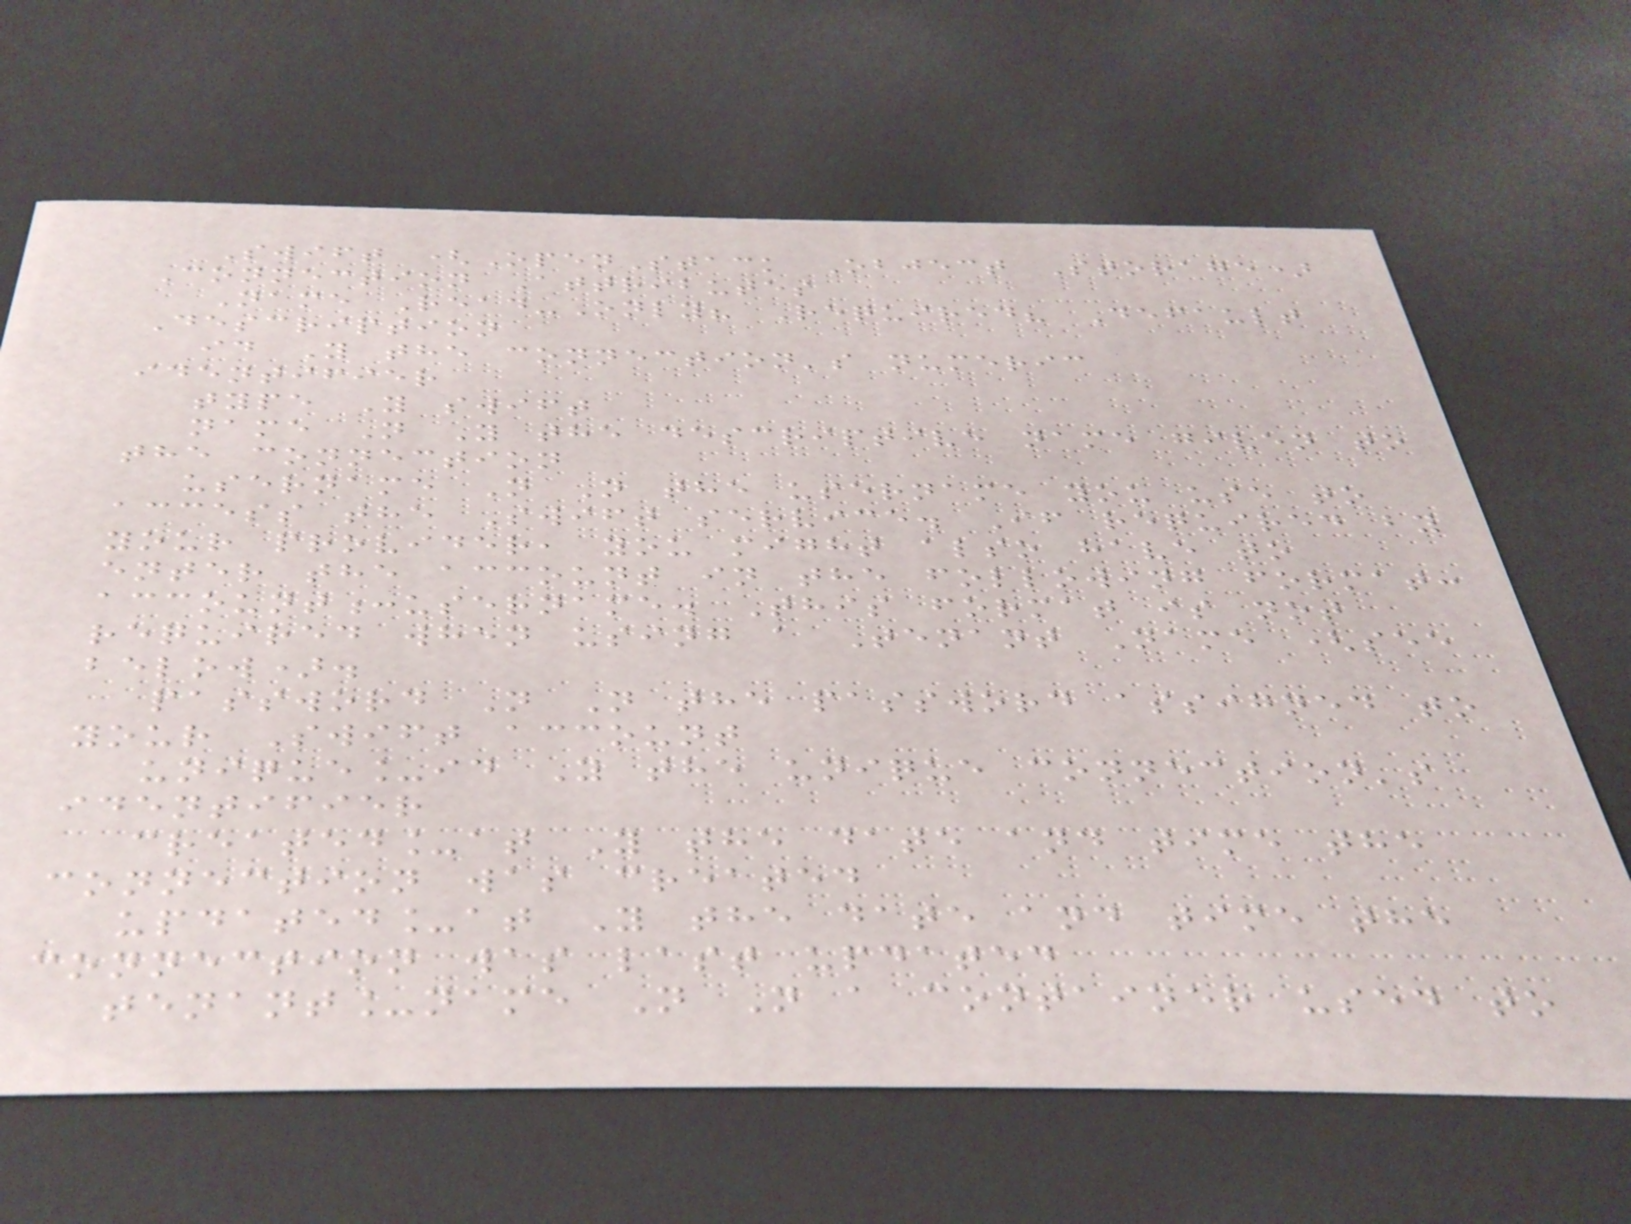Swift (OpenStack Object Storage)
Connection Attributes
Name Read-Only? Required? Default
Description
id Y the connection's numeric
identifier
type Y swift
name N Y the descriptive name given to
the connection
username N N the username you use to
access the Swift service. If required by
your provider, you might also have to
enter the account in the following format:
account:username. This format is not
required when using a Tenant Name (see
below).
password N N the password assigned to
your Swift account
unique_id Y the unique connection's
identifier
created_at Y the date and time the
connection was created
updated_at Y the date and time the
connection was last updated
tenant_name N N a container used to
